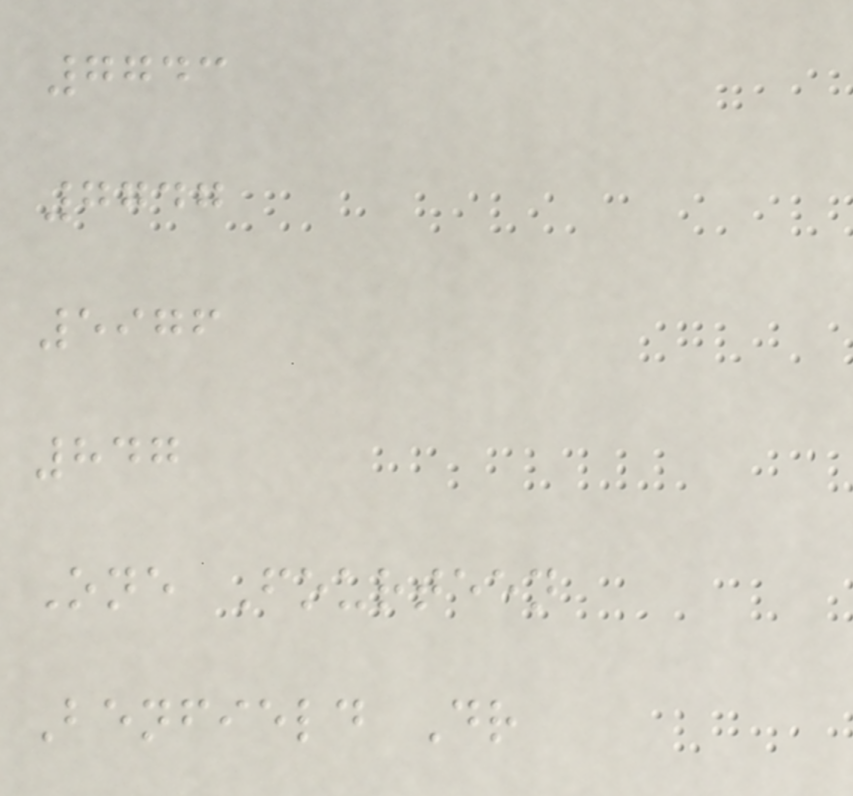7743
7747
5976
847
One Fourteen
Benfield Dr
